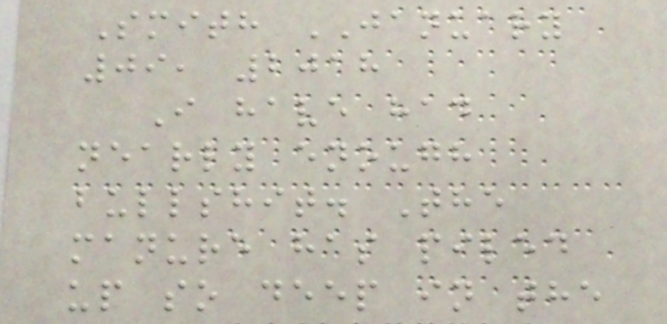Smith JANUARY
09, 2018
I have had
nearly enough
bullshit. The
manure has piled
up so deep in the
